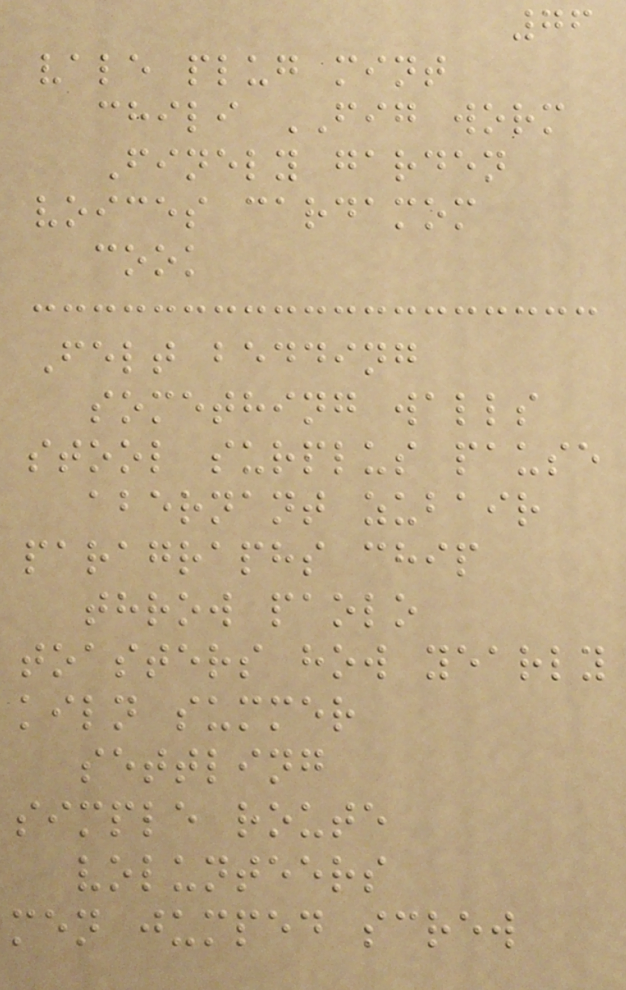76
vale plug mint
chili FIG worm
Finely garden
voices cardamom
cook
Felt bedding
something walls
stool surplus pause
abernant zubair
paragraphs chip
throw paolo
toasters how yearly
kiln summer
settling
simple route
volunteers
men jumped screw
